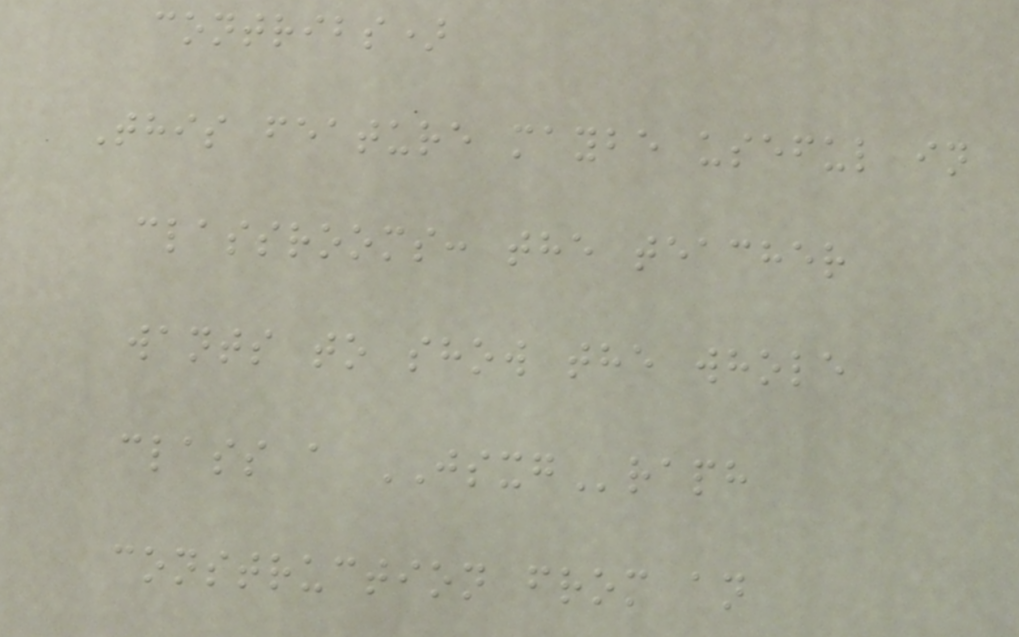contribs)
This feature maybe useful in
classrooms: the teacher
wants to show the whole
class a JSXGraph
construction from an
